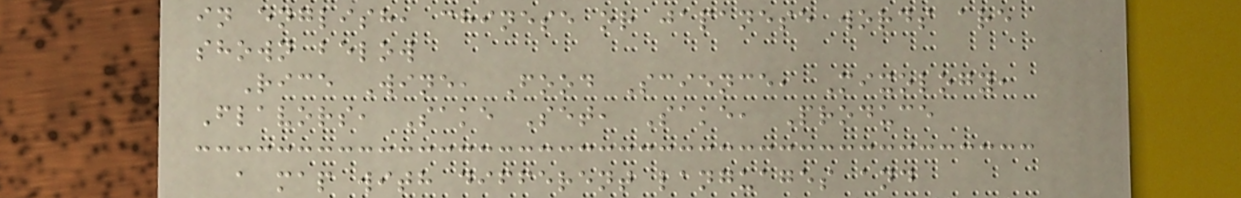in english, chinese or japanese words are
shown below
Rice Wine, Food Science, Mixology,
Flavors, Sake Set, Sake, Produce
a map with different languages and
